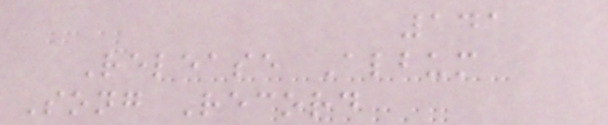141
Release Album
Song Record
